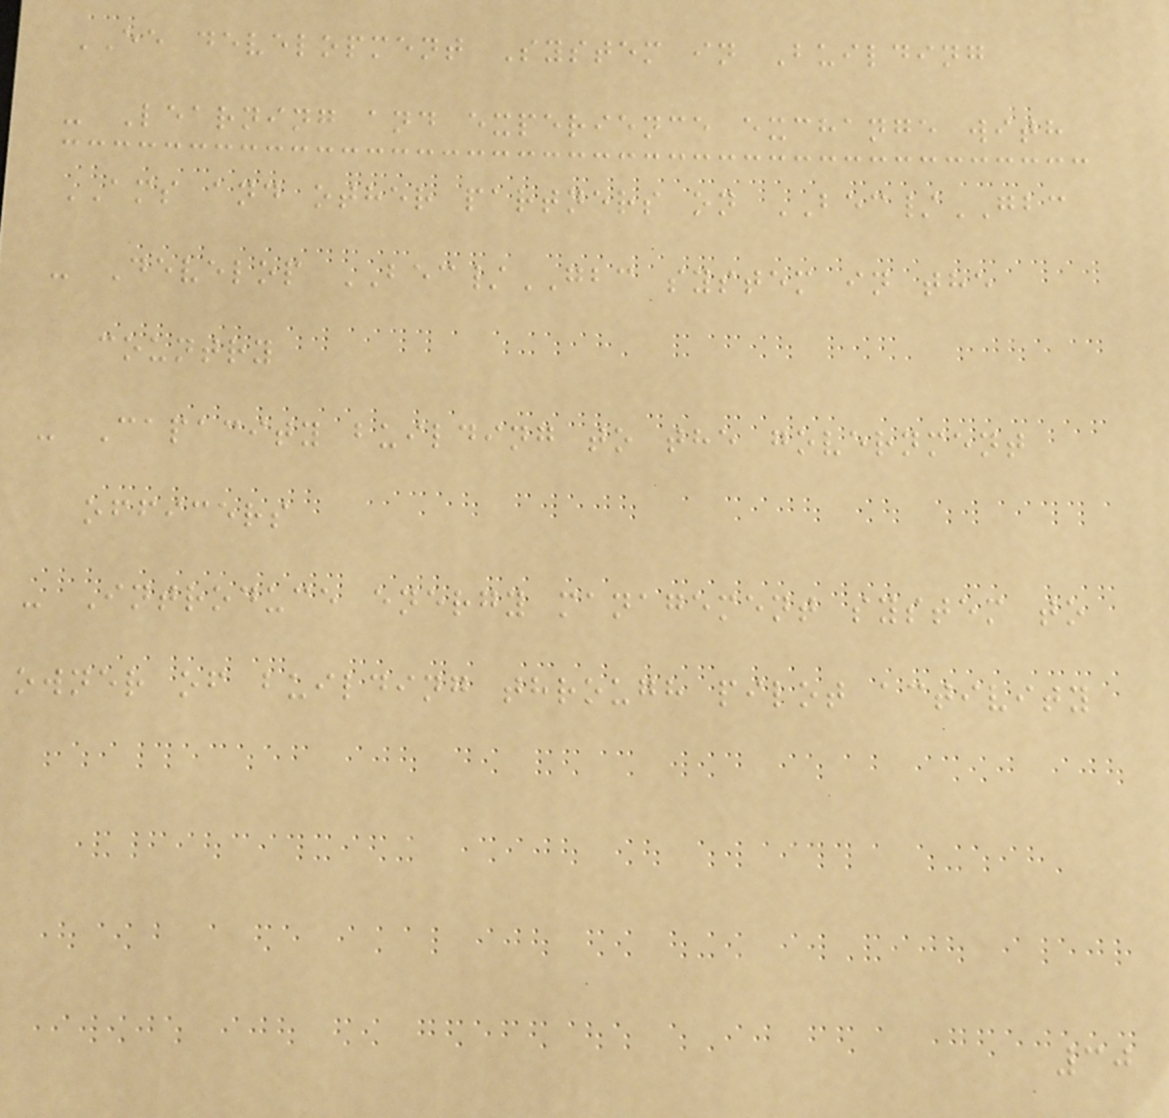EE development System in Building
- Learning and experience exchange with
AMS and other partners on BEC/GBC
- Develop BEC/GBC system in the
country
- Capacity building to the government
officers
- Introduce energy management system to
owner of building through pilot activity
30
